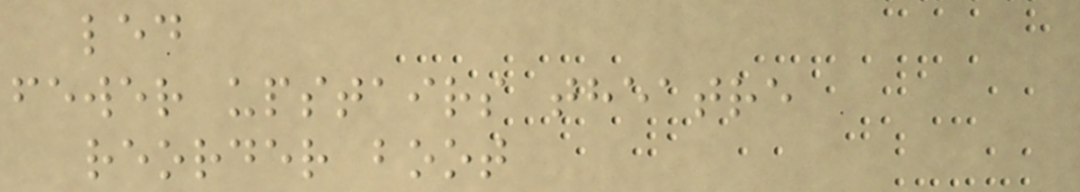led
fewer upstairs theatre
reorder boot
